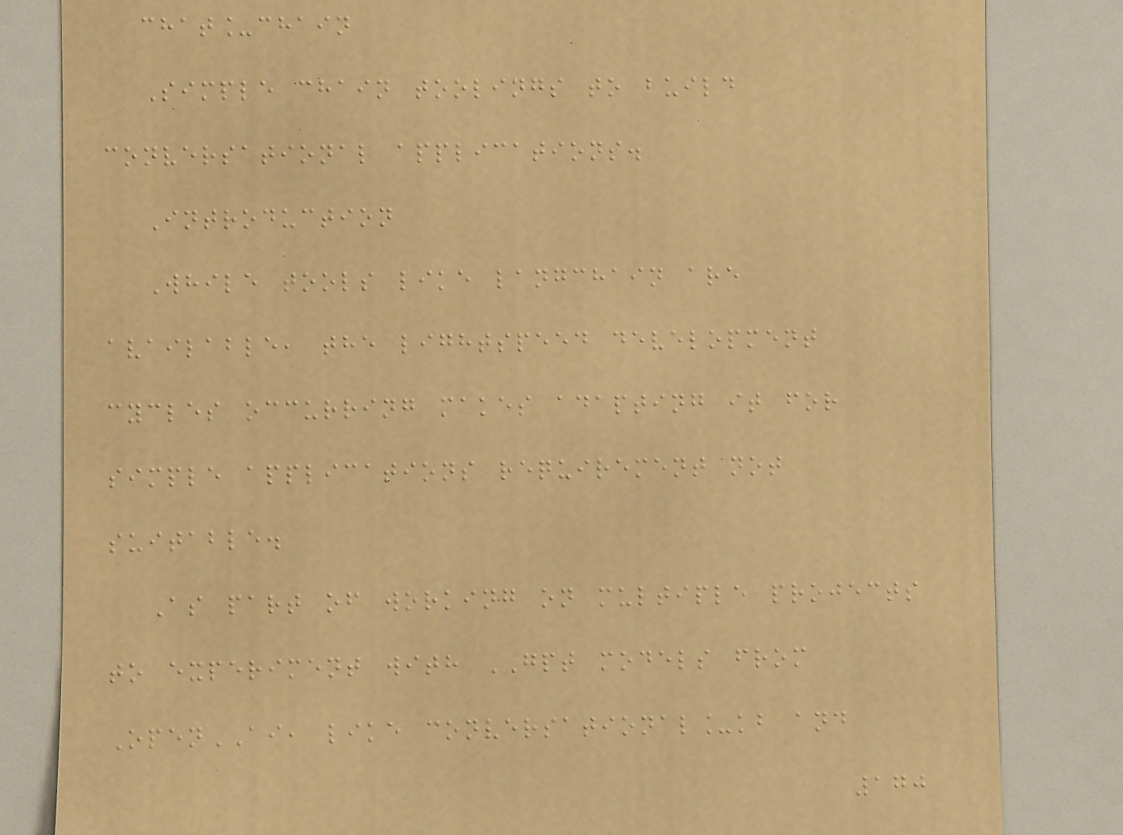chat_chain
Simple chain toolings to build
conversational applications.
Introduction
While tools like langchain are
available, the lightspeed development
cycles occurring makes adapting it for
simple applications requirement not
suitable.
As part of working on multiple projects
to experiment with GPT models from
OpenAI, like conversational_kb and
170
